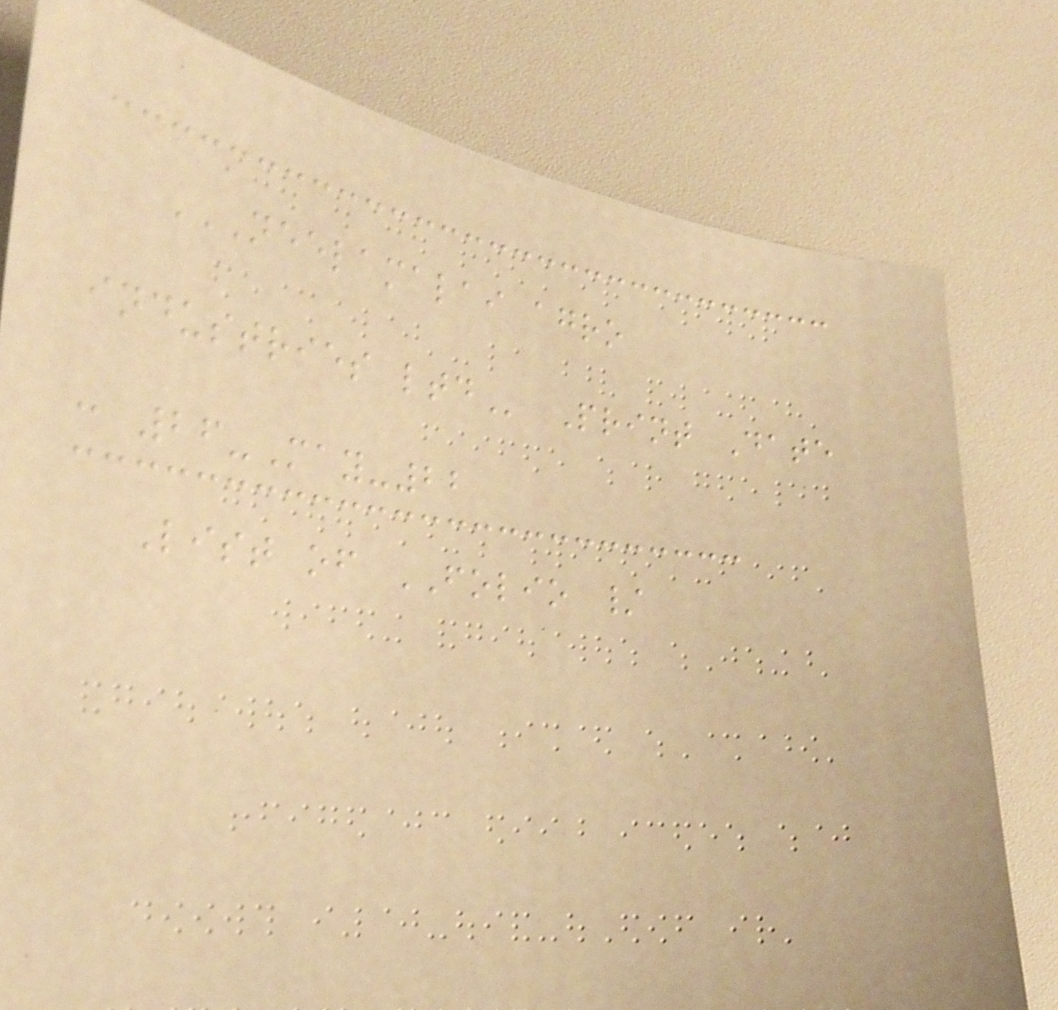NEELAMALAI AGRO
INDUSTRIES LTD Print Date
: 26-May-22
List of FOLIO /
